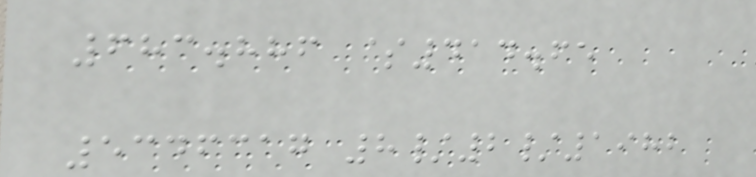683.886 $414.65
5346317 8/2/1982
